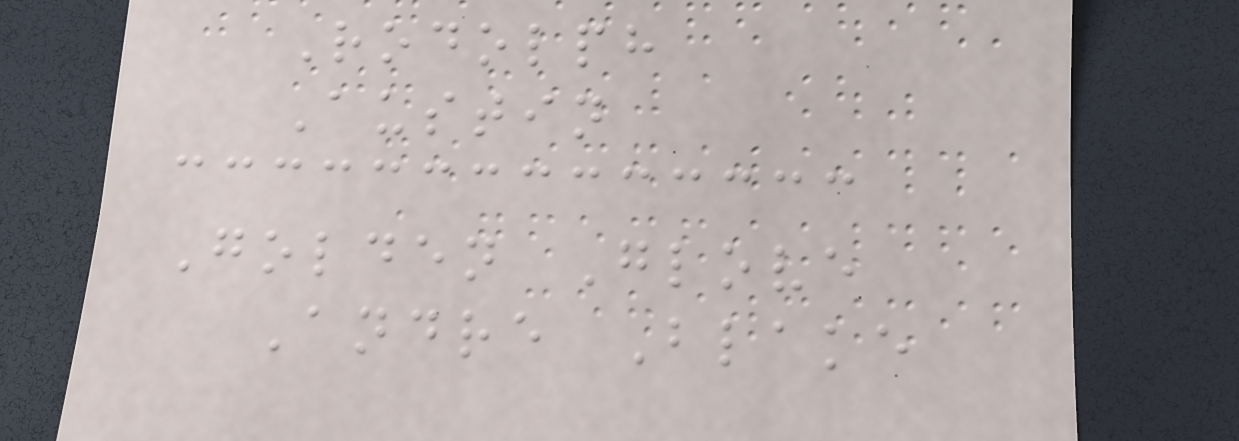Rodolph
Austin
Golden Glove
Andre Blake
